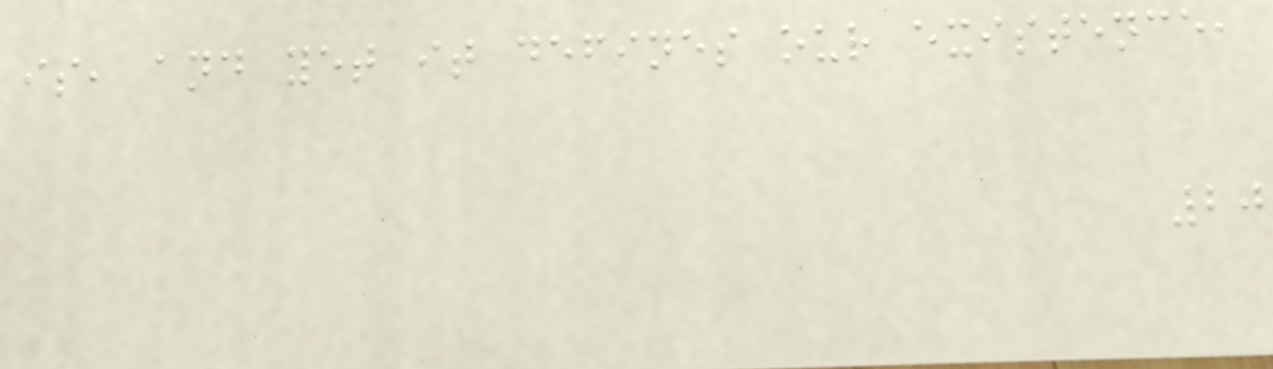is, and yet it defines our existence,
20
